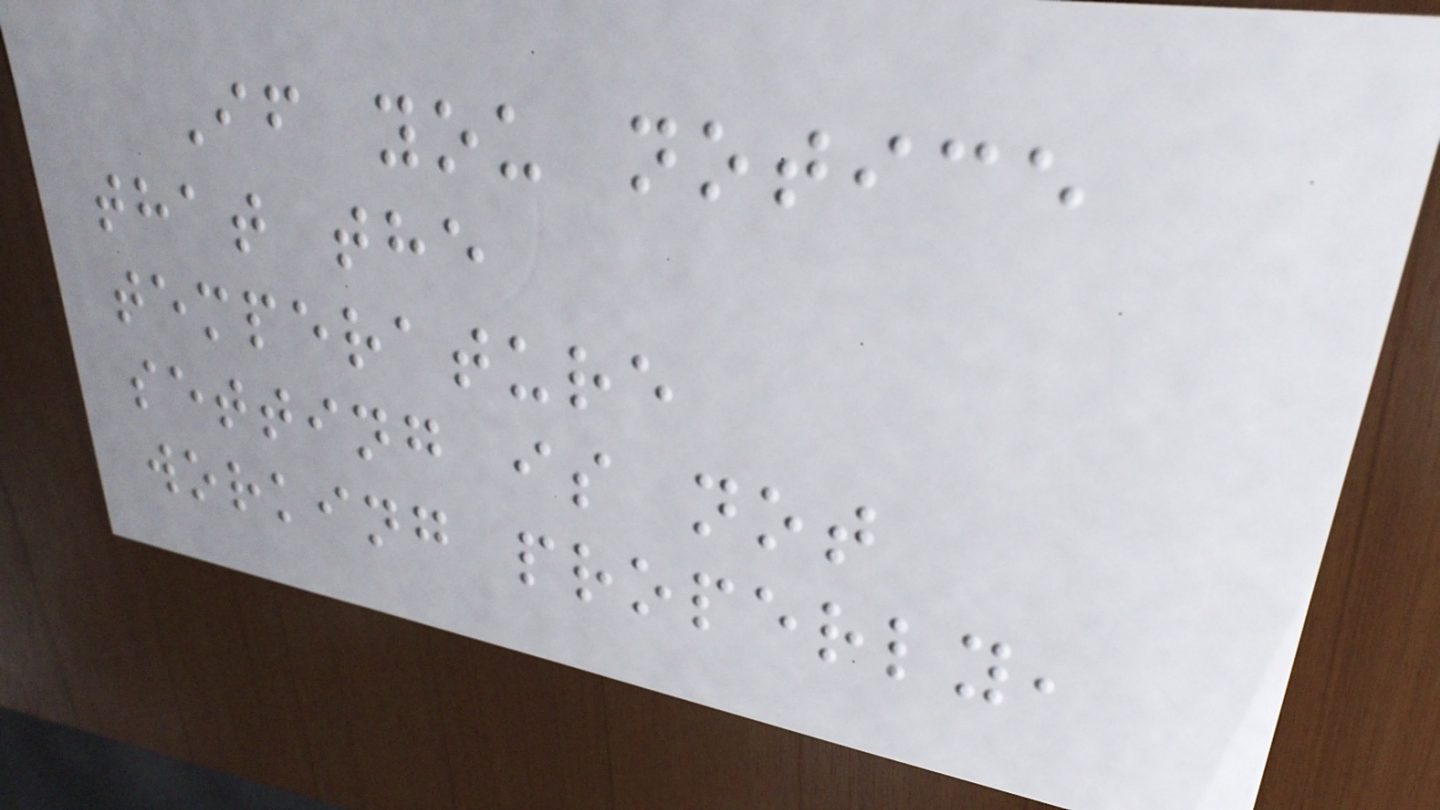If you notice
that the
temperature
setting is not
working properly,
